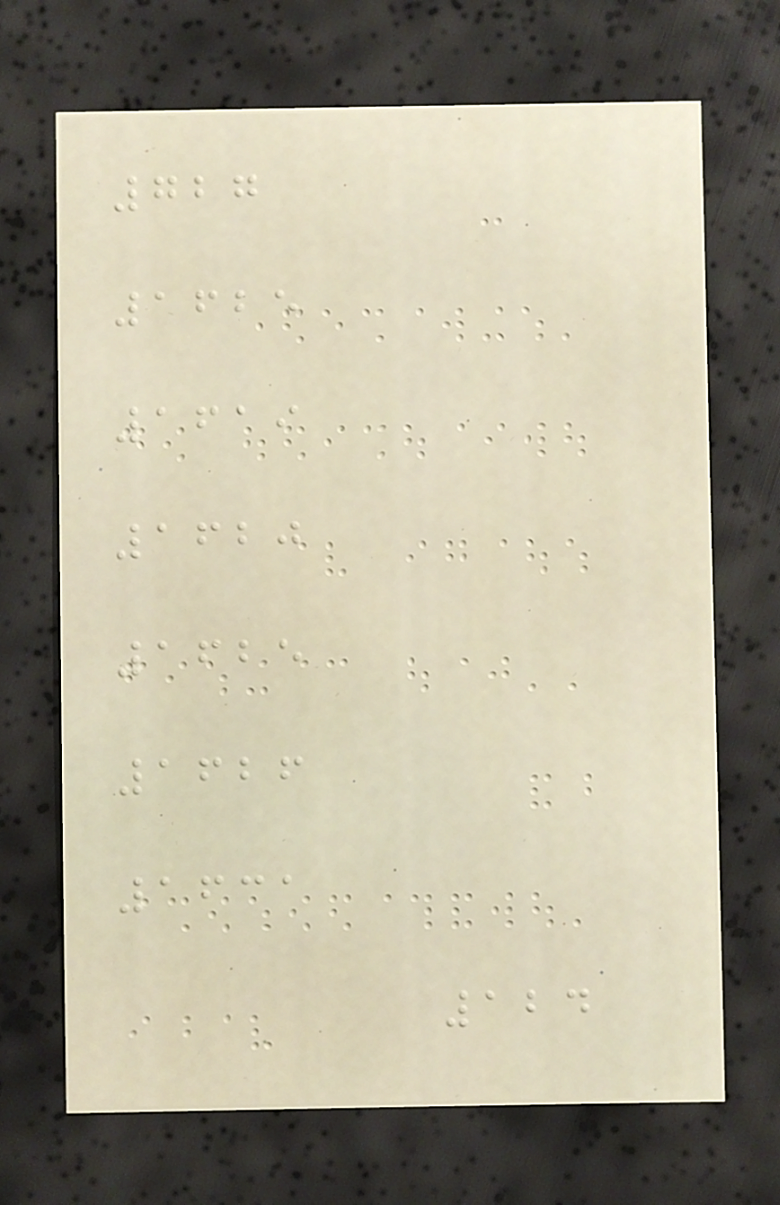727
1625
1619
1620
1625
1626
1631
124
